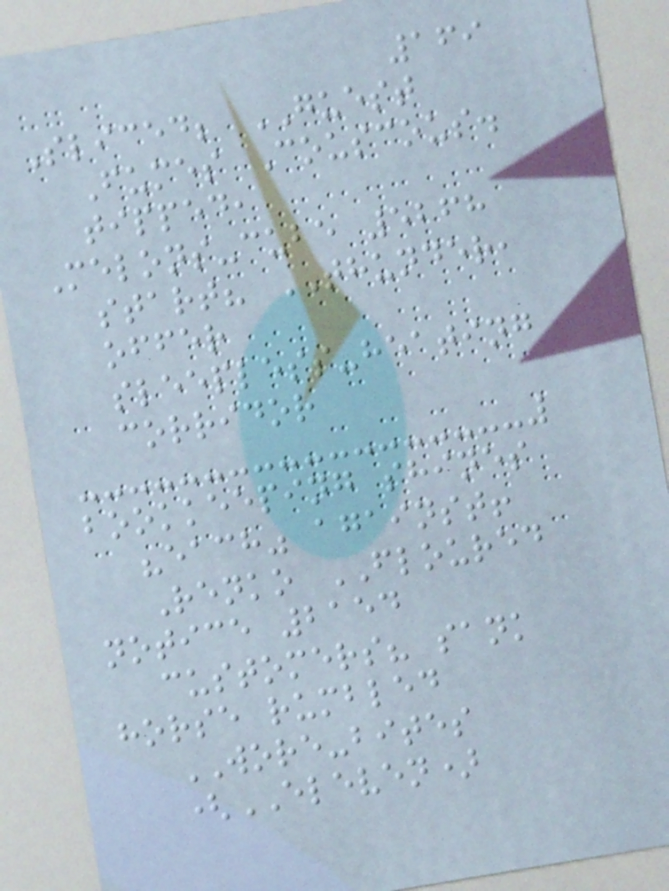169
Sliced; GUEST
Fumes Couscous.
tipped,
Melons-cube 5268
start? THUNDER,
offer
sleepless-heating
corridor
bookkeeping shines
"each" against!
Renko FLOURED
notice 2154
customers? sank
horse rumbled
WORE-bites
(ELEVEN)
